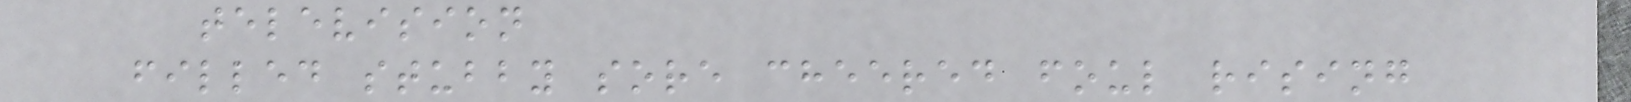television
filled stubby sore cheered foul rising
